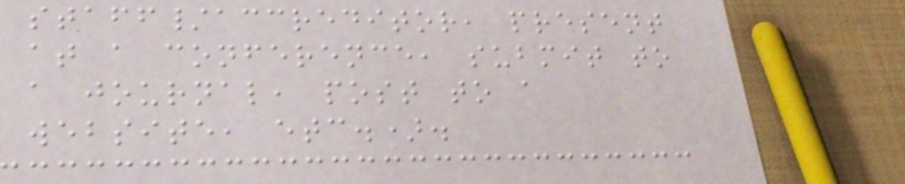staff/accreditor, present
at a conference, submit to
a journal, post to a
website, etc.).
